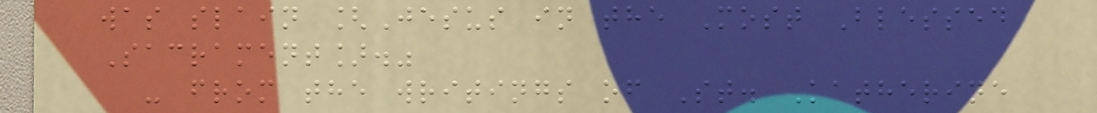was slain [Jesus in the Most Blessed
Sacrament]."
- from the writings of St. Katherine
